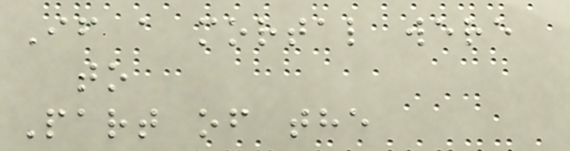If a mortal were
to
Part of the
